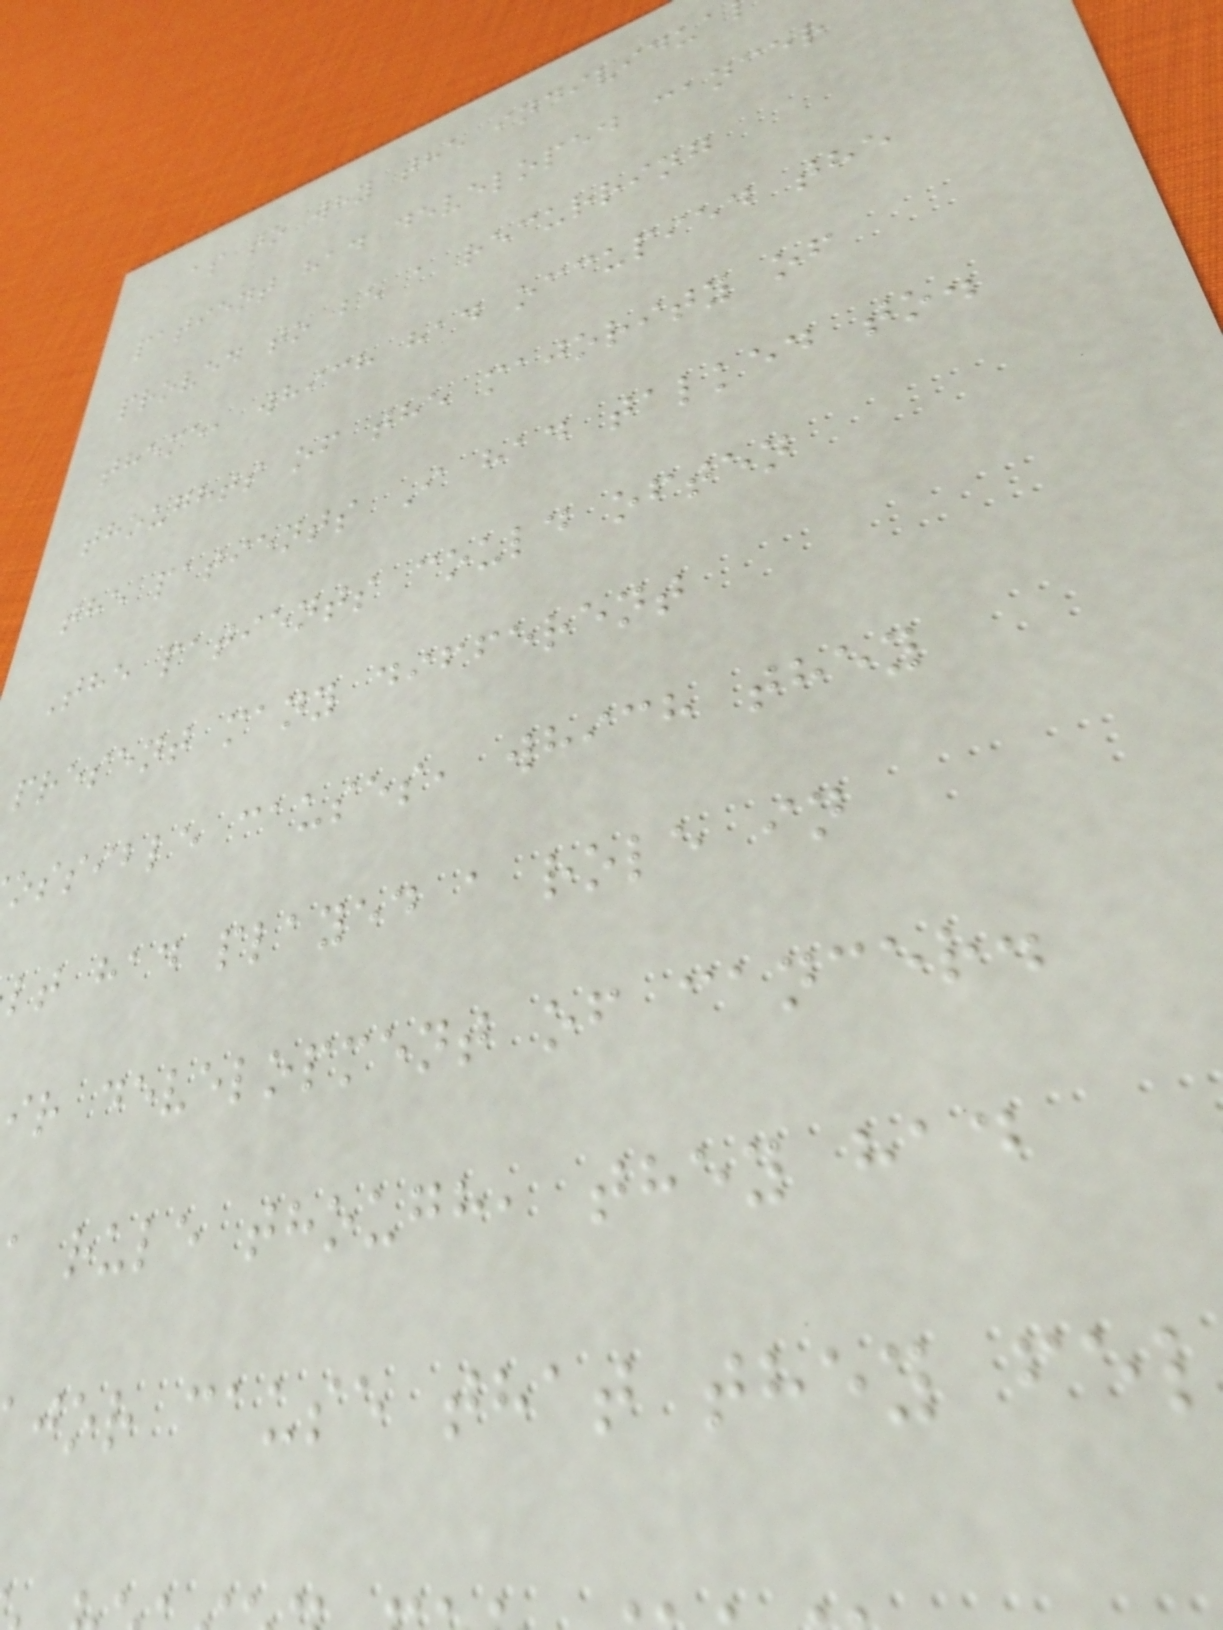as to why the individua
patient had developed cancer
proved to be a recurring
theme, which had occupied the
thoughts of the majority of
the patients I had talked to.
The patients could often
present many different
ossible causes, which they
lt had played a role in
ir development of cancer.
rule though, they had
jor cause that they fe
